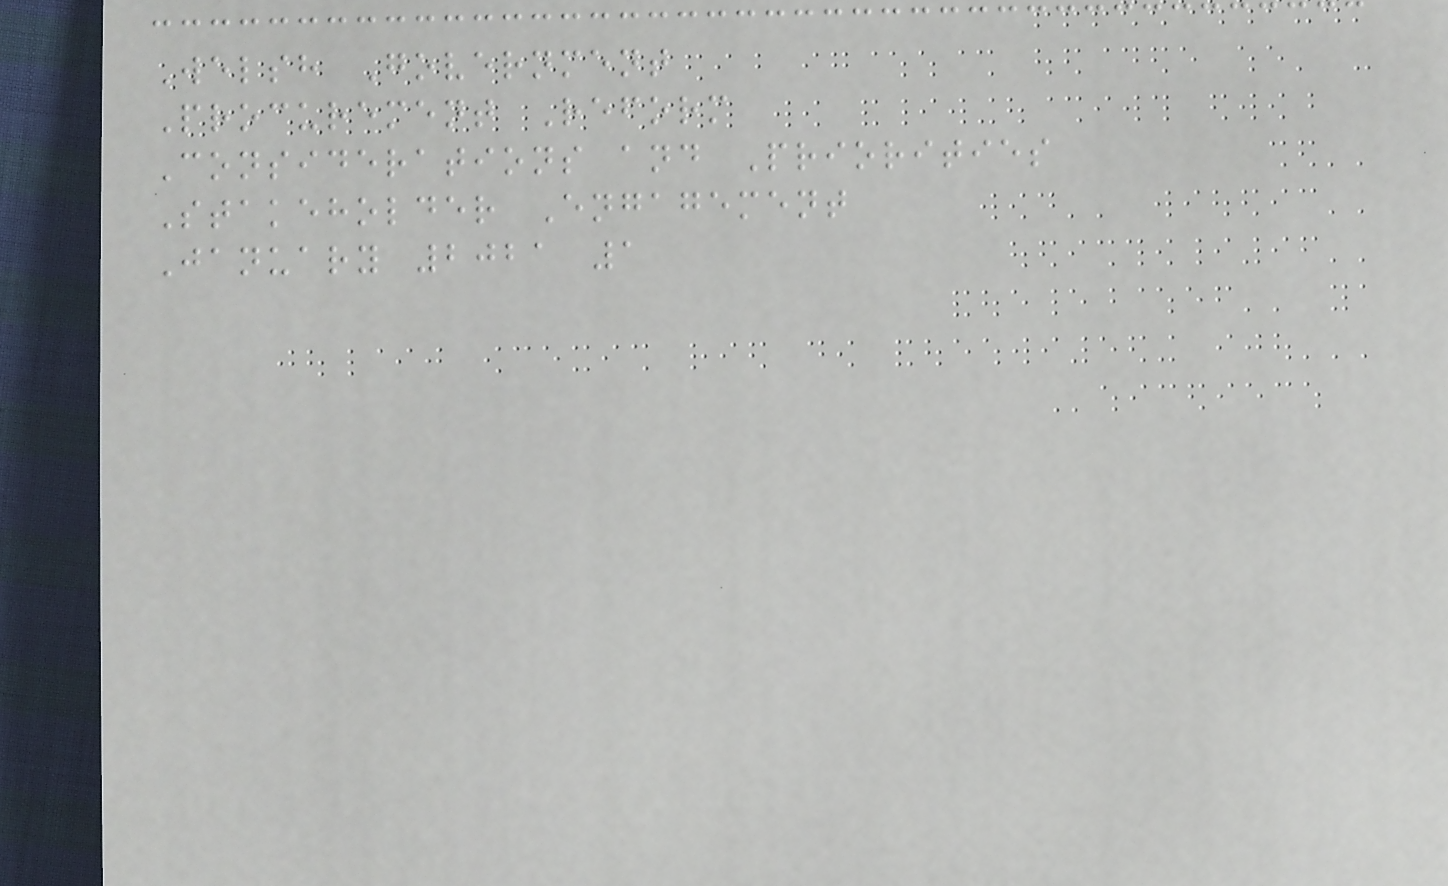Welsh Government
Procurement Reform
Considerations and Priorities
Stakeholder Engagement
January 2021 1
